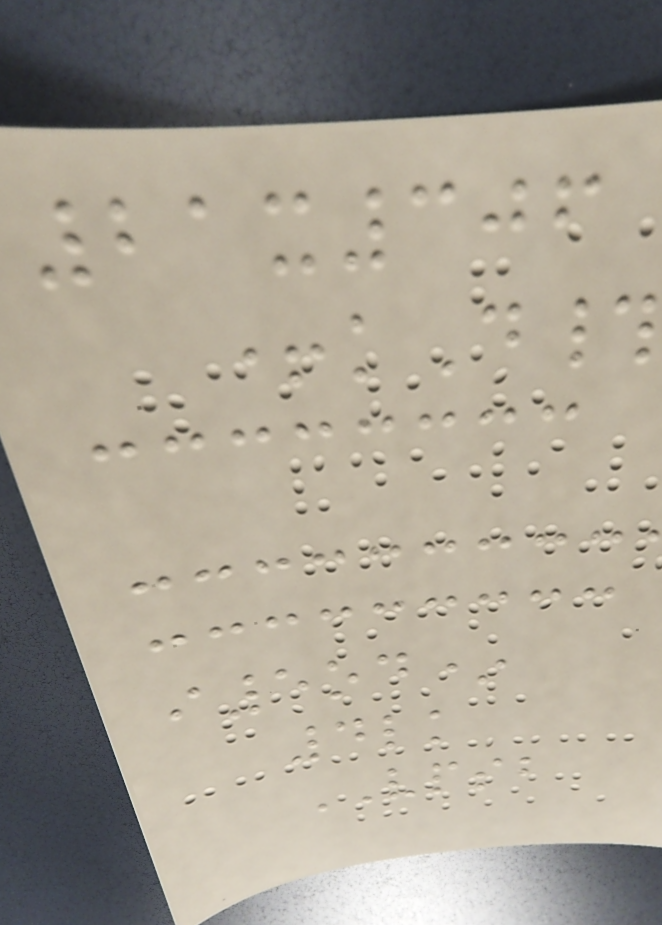21x306
+kD#
i5od*
4lk
VPSB
